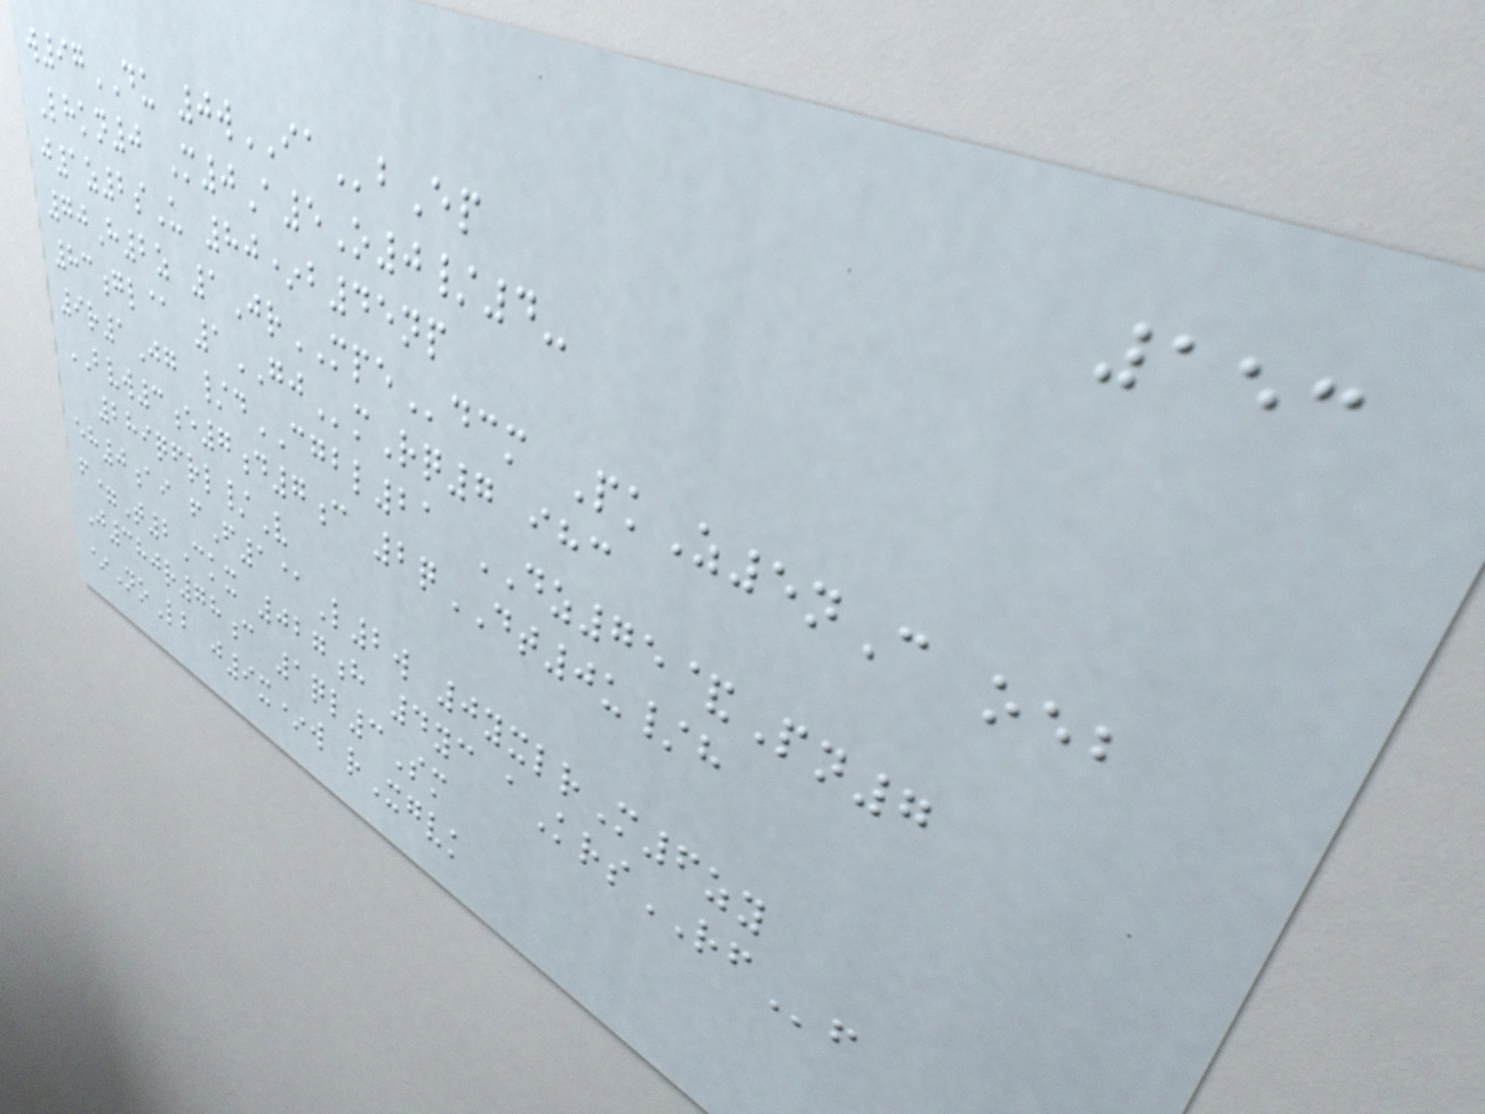153
w97DU 0wIAbEp
Lhkn0 M0A5O0/4-
j1z2sU 80*b45np
70H2z 1JrMPEdcm PkZ5nC oeb
83gl@ 1GJmRq7 ihc
9r1Jg /dCGBL21 DZ75&Pn7
BVW3e7d7c 2qDT0u/h
289qfrl/V
eh0ai fF1@L2w 0yxlrM6zy
f=T2Ckx 027h 4yc aKrsRFf
J380r78c 1ql3Sm
*NoLb j9x*w rXgvk
